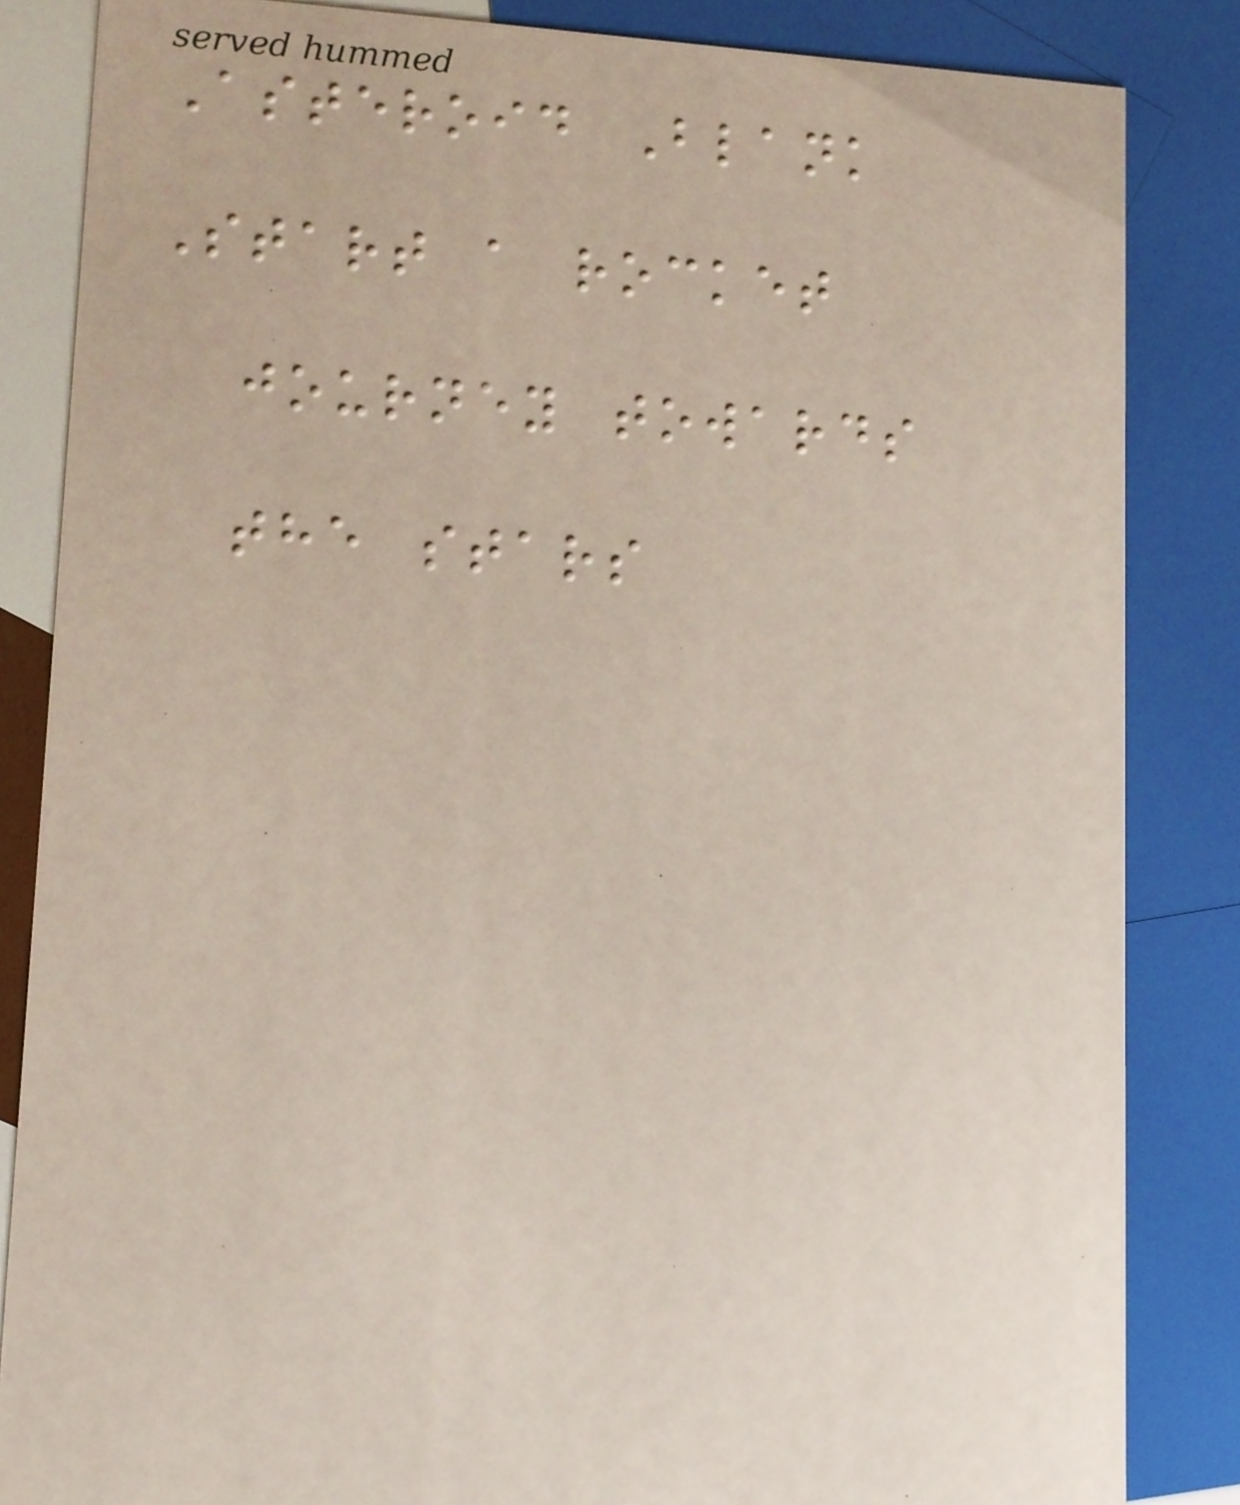Asteroid Blank
Start a rocket
journey towards
the stars
